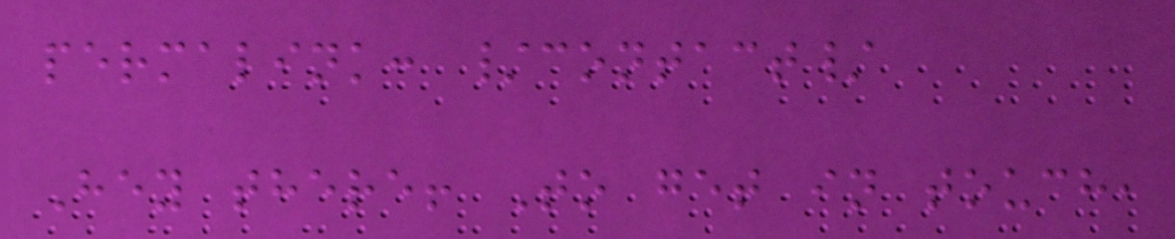permalink: /contact/
Hey there! To get in touch,
